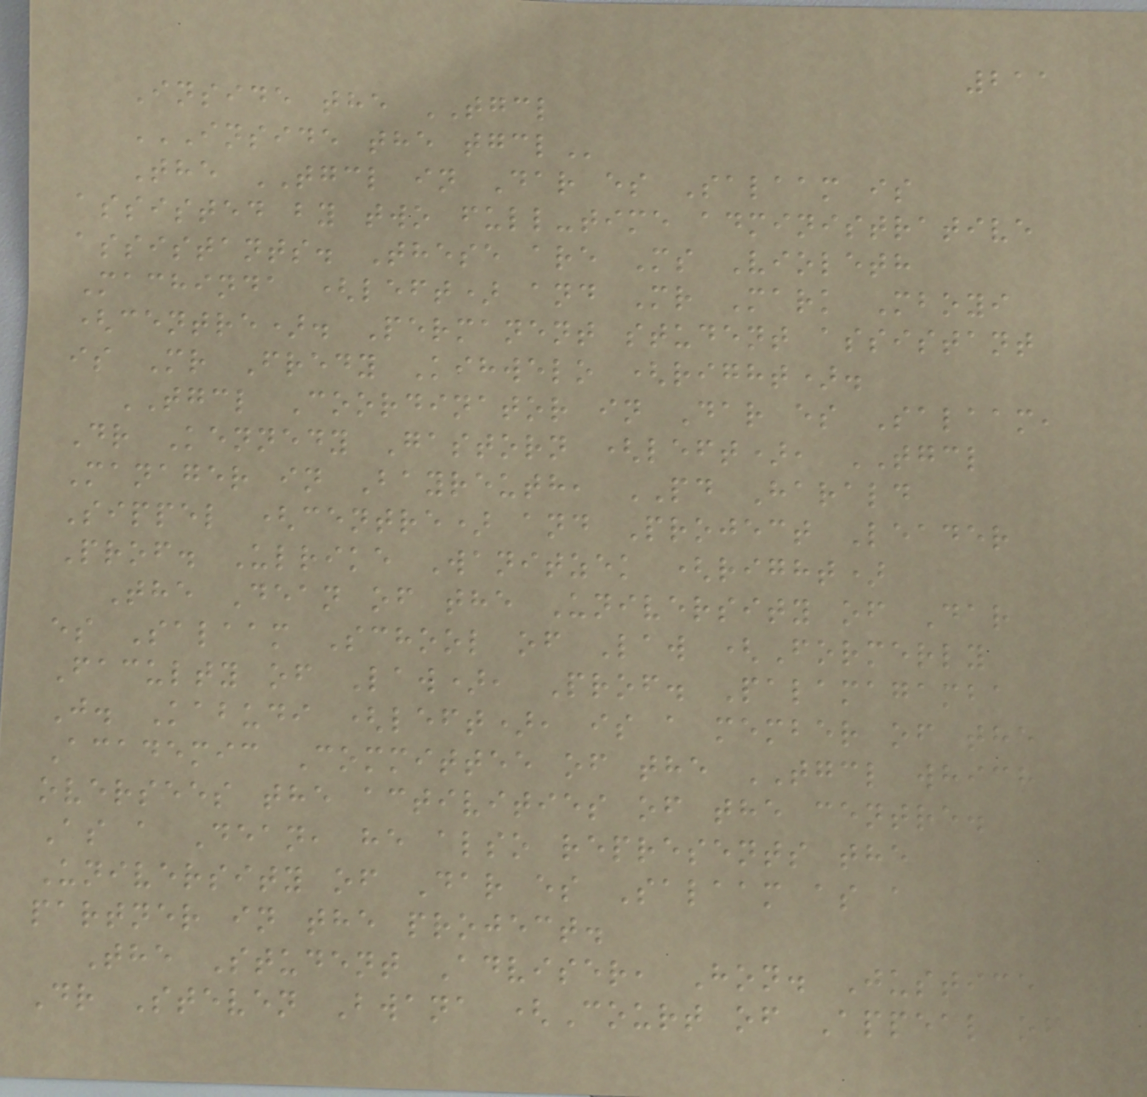211
Inside the TGCL
INSIDE THE TGCL
The TGCL in Dar es Salaam is
assisted by two full-time administrative
assistants. These are Ms Violeth
Machinda (left) and Mr Mark Mboyi
(centre). Permanent student assistant
is Mr Fredy Kihwelo (right).
TGCL Coordinator in Dar es Salaam,
Dr Kennedy Gastorn (left), TGCL
Manager in Bayreuth, PD Harald
Sippel (centre) and Project Leader
Prof. Ulrike Wanitzek (right)
The Dean of the University of Dar
es Salaam School of Law (Formerly
Faculty of Law), Prof. Palamagamba
J. Kabudi (left), is a member of the
Academic Committee of the TGCL which
oversees the activities of the centre.
As a Dean, he also represents the
University of Dar es Salaam as a
partner in the project.
The Student Adviser, Hon. Justice
Dr Steven Bwana (Court of Appeal of
